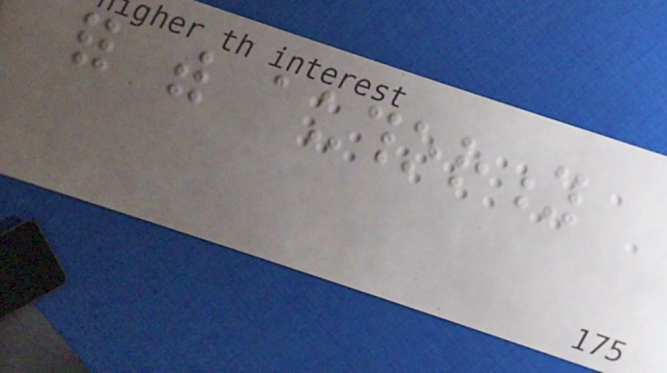for with authority
